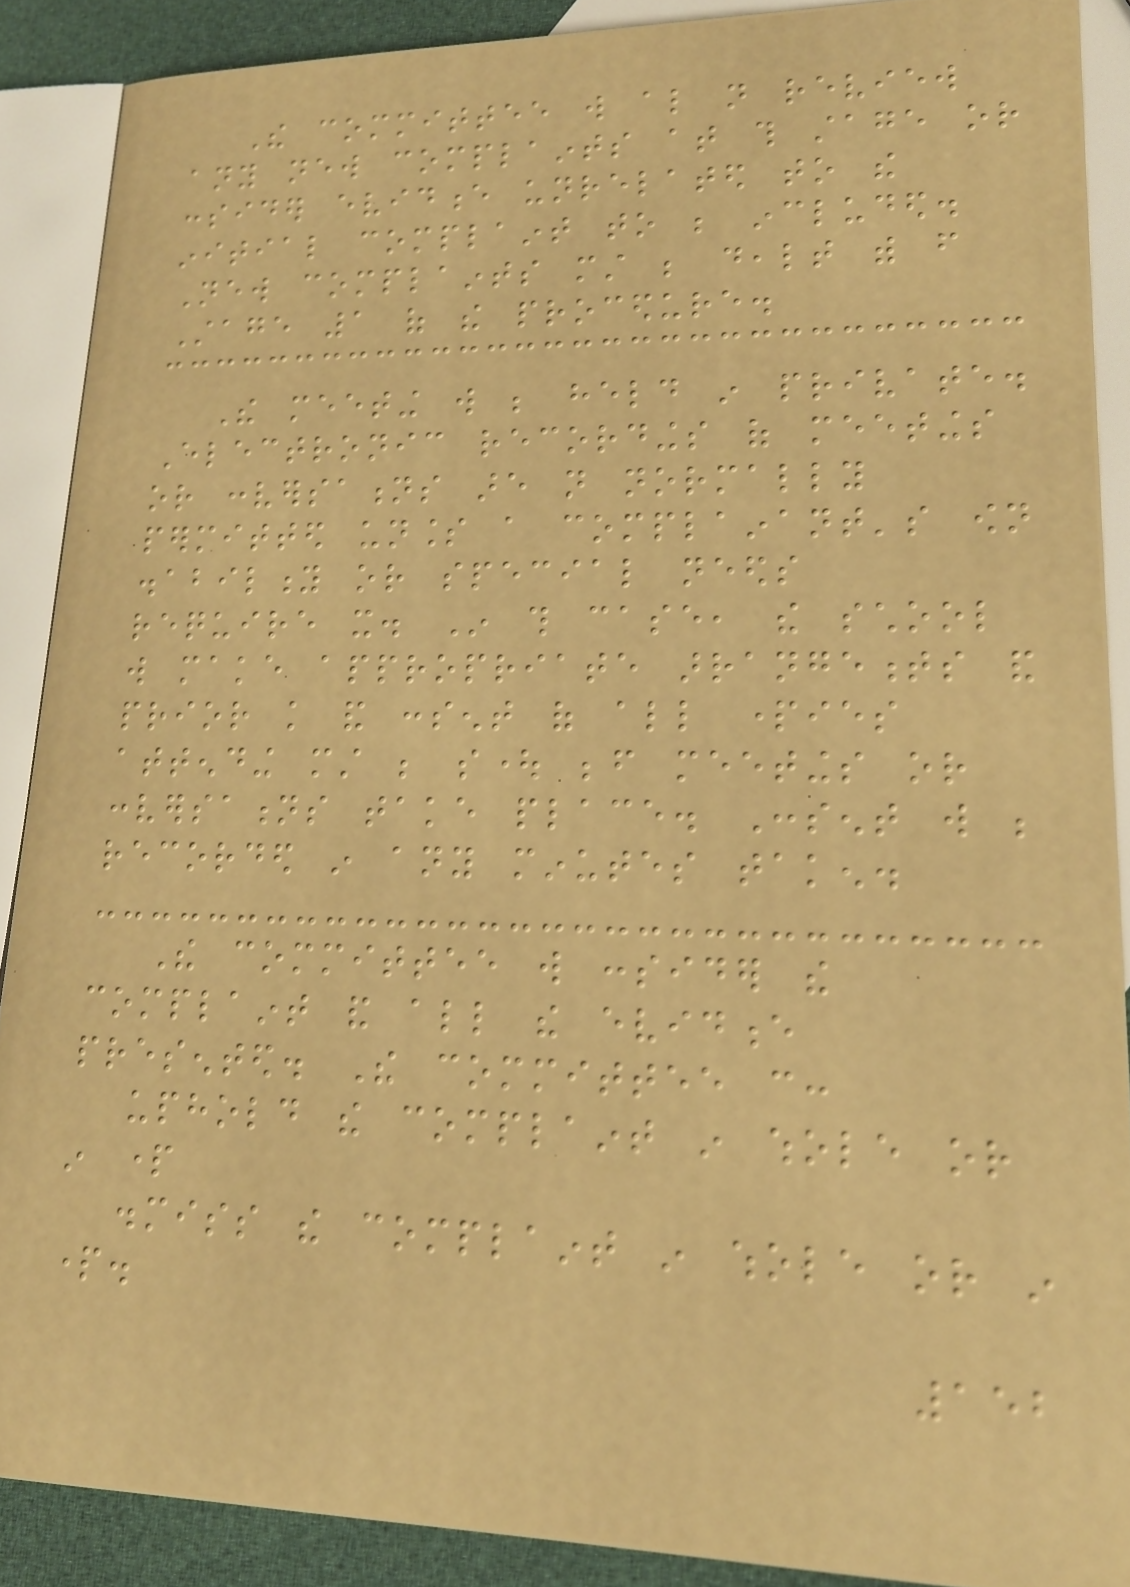The committee will also not review
any new complaints at this stage or
consider evidence unrelated to the
initial complaint to be included.
New complaints must be dealt with from
Stage 1 of the procedure.
The meeting will be held in private.
Electronic recordings of meetings
or conversations are not normally
permitted unless a complainant's own
disability or special needs
require it. In this case, the school
will make appropriate arrangements and
prior knowledge and consent of all parties
attending must be sought before meetings or
conversations take place. Consent will be
recorded in any minutes taken.
The committee will consider the
complaint and all the evidence
presented. The committee can:
uphold the complaint in whole or
in part
dismiss the complaint in whole or in
part.
152
